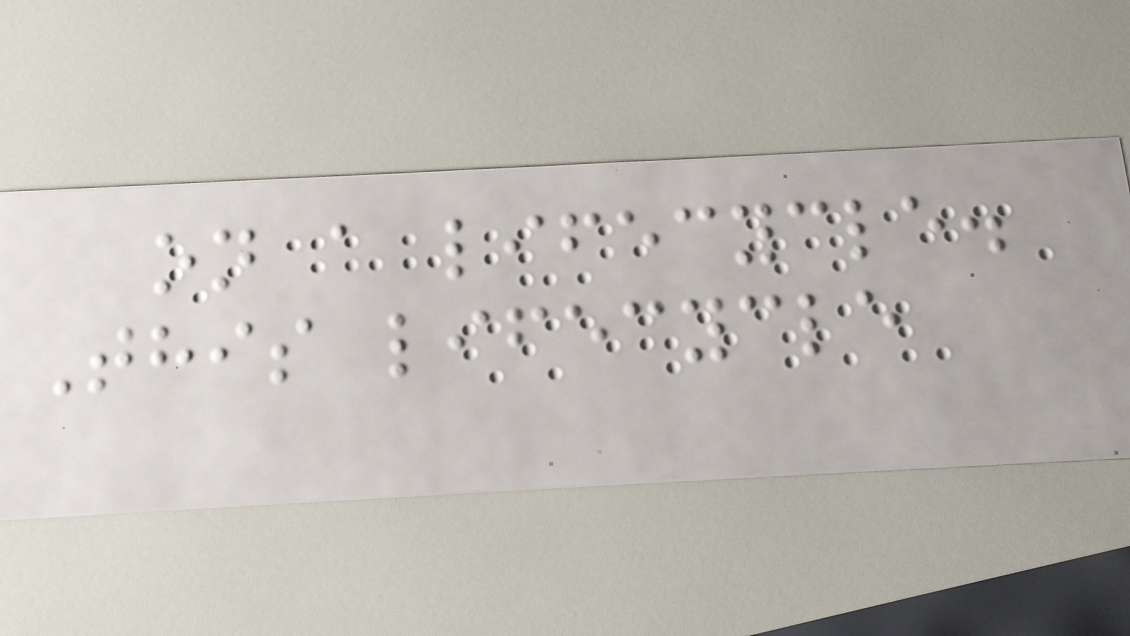on a lifecycle.
This lifecycle
